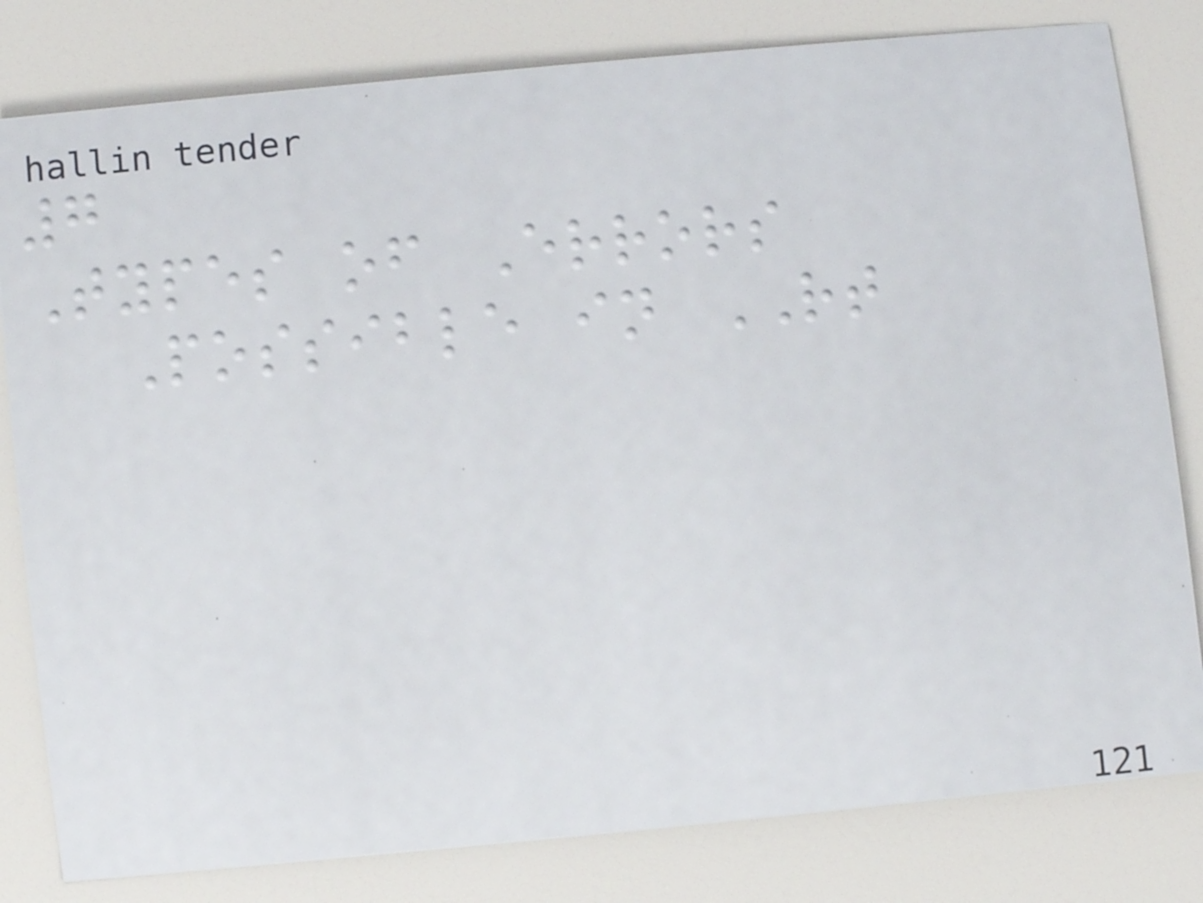7
Types of Errors
Possible in RT
